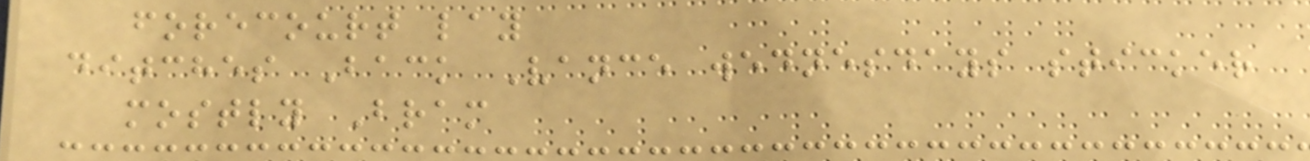forecourt lay
ditches Back Vance wednesdays sticker
mostly Bram
